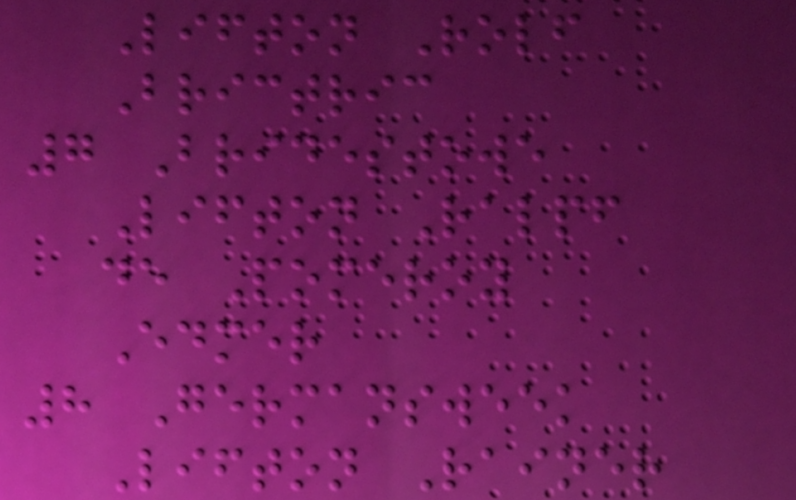Lifton Rolf
Brictric
7 Bridestowe
Lifton Ralpf
de Pomeroy
Edmer
8 Germansweek
Lifton Rainer
